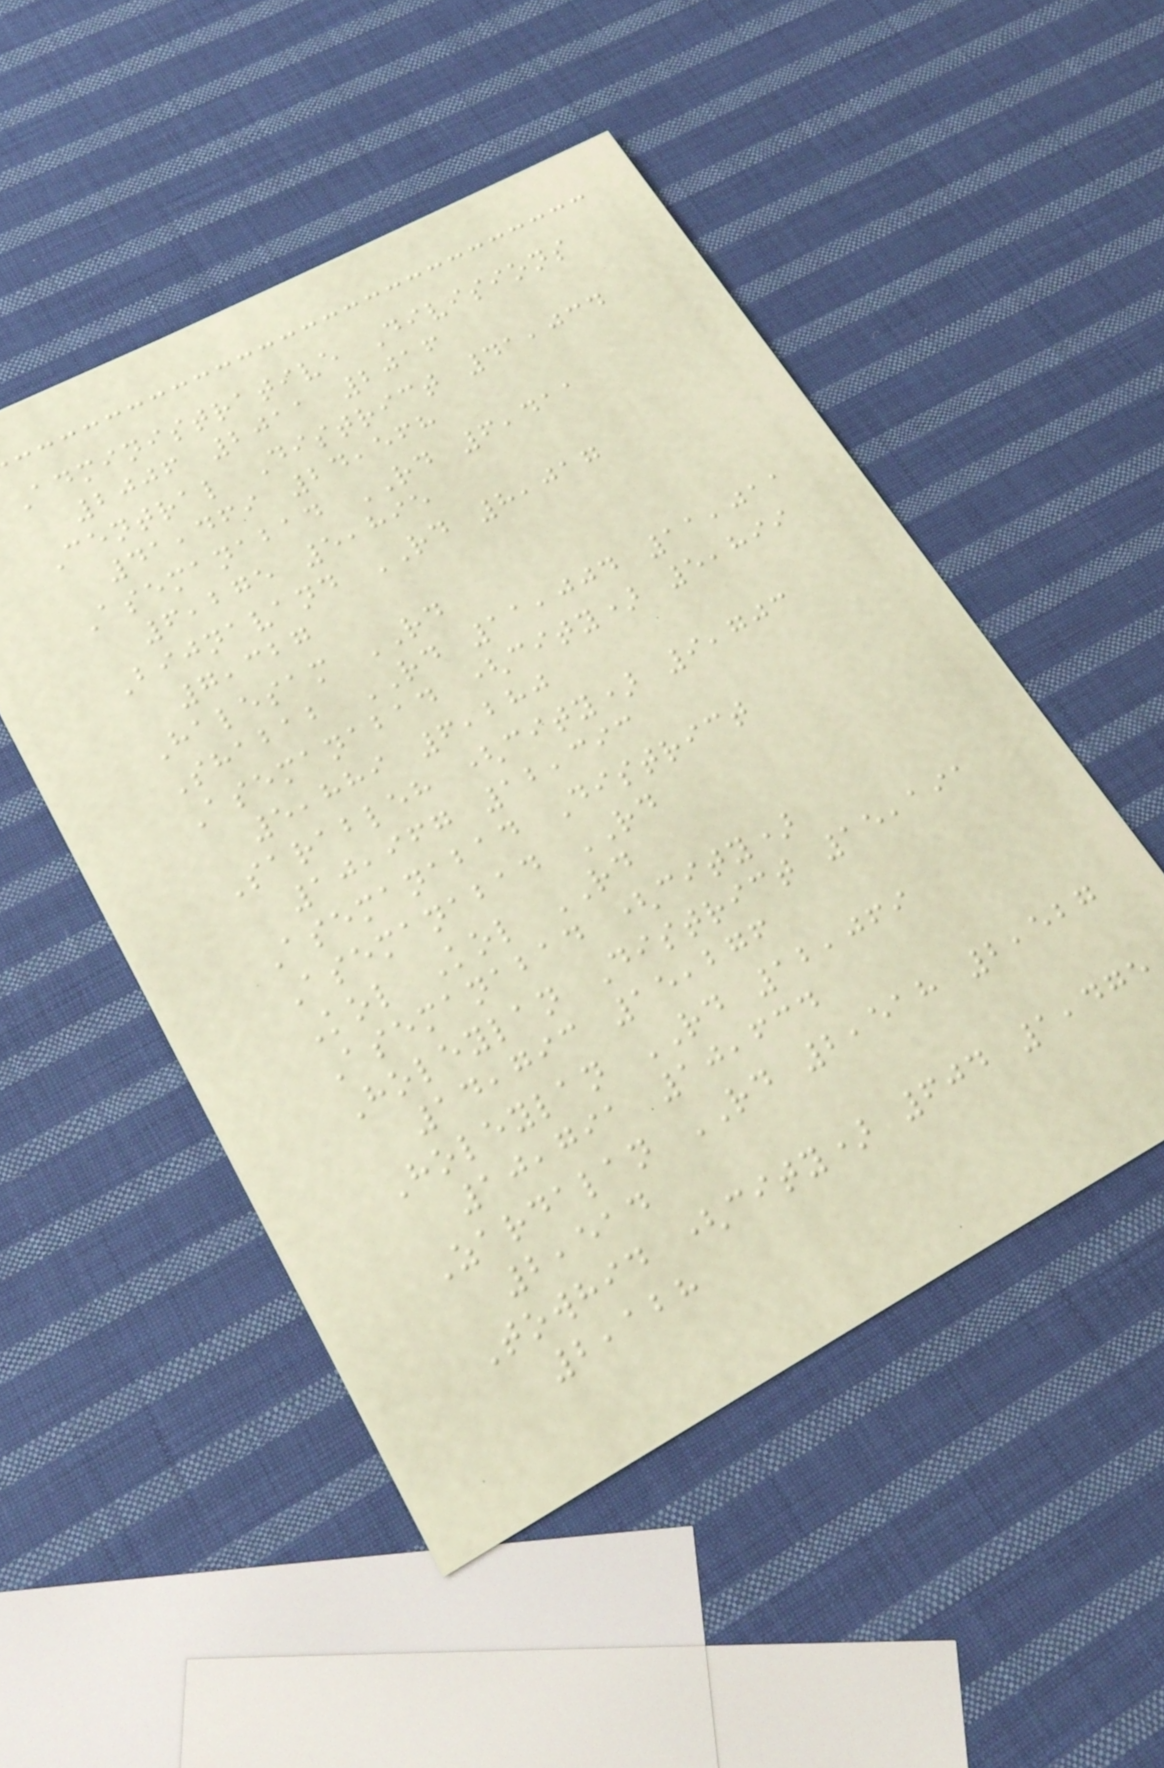Administrative Divisions
2006 2011 2016
Central District 41,034
41,469 24,568
Asemanabad RD 6,411
6,275 5,895
Bijnavand RD 8,017
7,327
Halesam RD
Shabab RD 11,004 11,011
Asemanabad (city) 5,899
5,889 6,280
Sarableh (city) 9,703
10,967 12,393
Asemanabad District
Asemanabad RD
Kol Kol RD
Asemanabad (city)
Holeylan District 15,191
14,793 15,276
Holeylan RD 12,069
10,791 10,634
Zardalan RD 2,518 2,527
2,514
Towhid (city) 604 1,475
2,128
